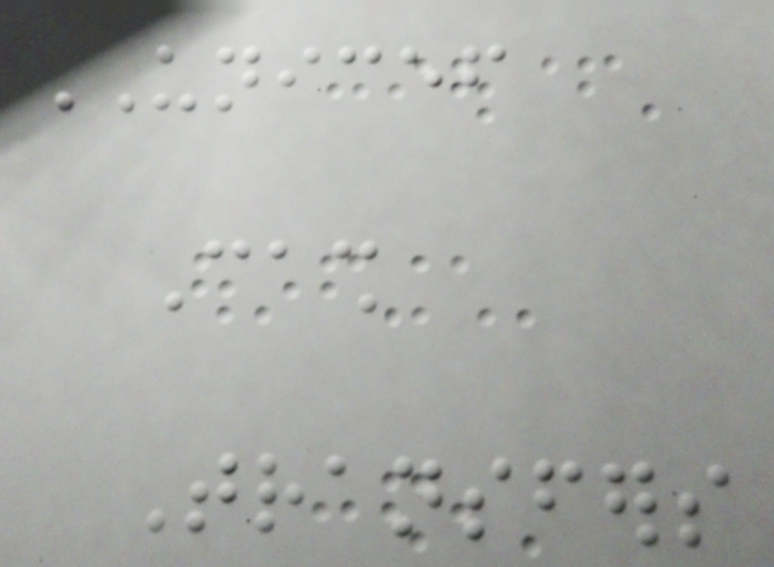UNICEF
Cash
Transfers
